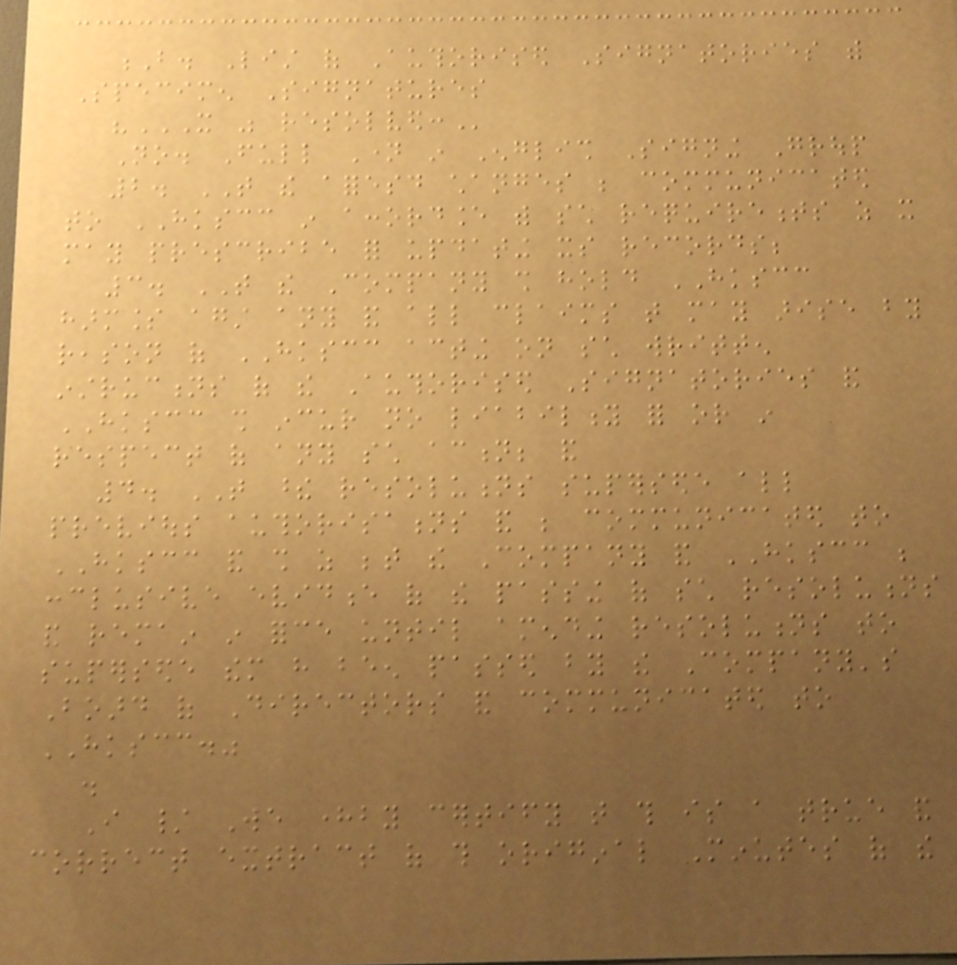B. List of Authorised Signatories with
Specimen Signatures
"IT WAS RESOLVED:
No. Full Name in English Signing Group
2. THAT the aforesaid changes be communicated
to HKSCC in accordance with such requirements as it
may prescribe for updating its records;
3. THAT the Company shall hold HKSCC
harmless against any and all claims that may arise by
reason of HKSCC acting on such written
instructions of the Authorised Signatories and
HKSCC shall incur no liability for or in
respect of any such action; and
4. THAT these resolutions supersede all
previous authorisations and be communicated to
HKSCC and shall as between the Company and HKSCC be
conclusive evidence of the passing of such resolutions
and remain in force until amending resolutions to
supersede them have been passed by the Company's
Board of Directors and communicated to
HKSCC."
.
I / We hereby certify that this is a true and
correct extract of this original Minutes of the
